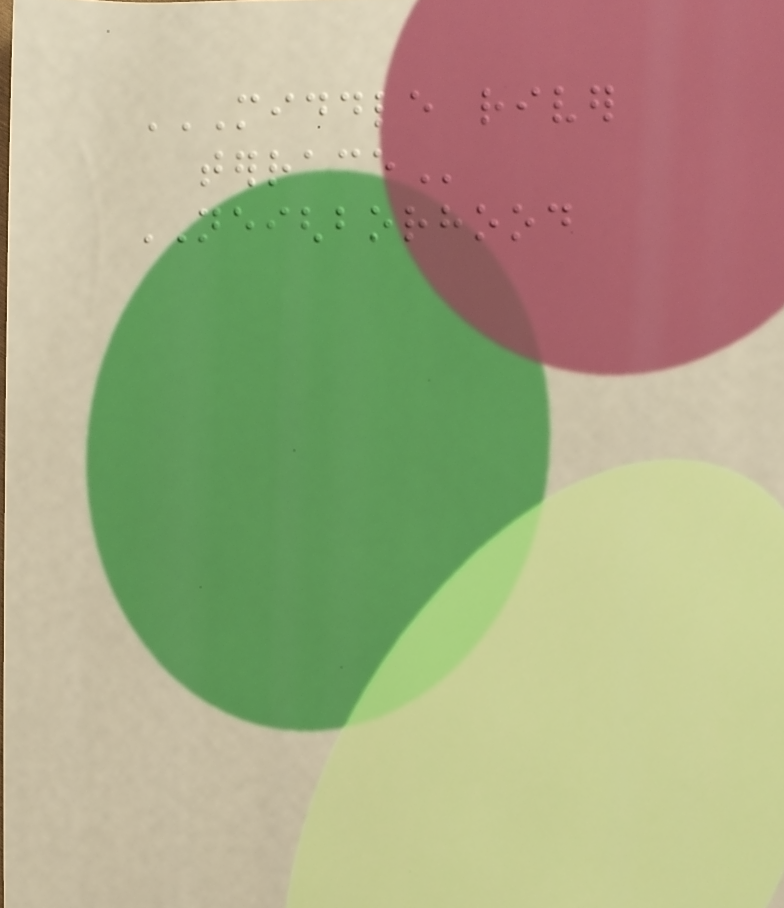MIDDLE RIVER
TERRACE
NEIGHBORHOOD
